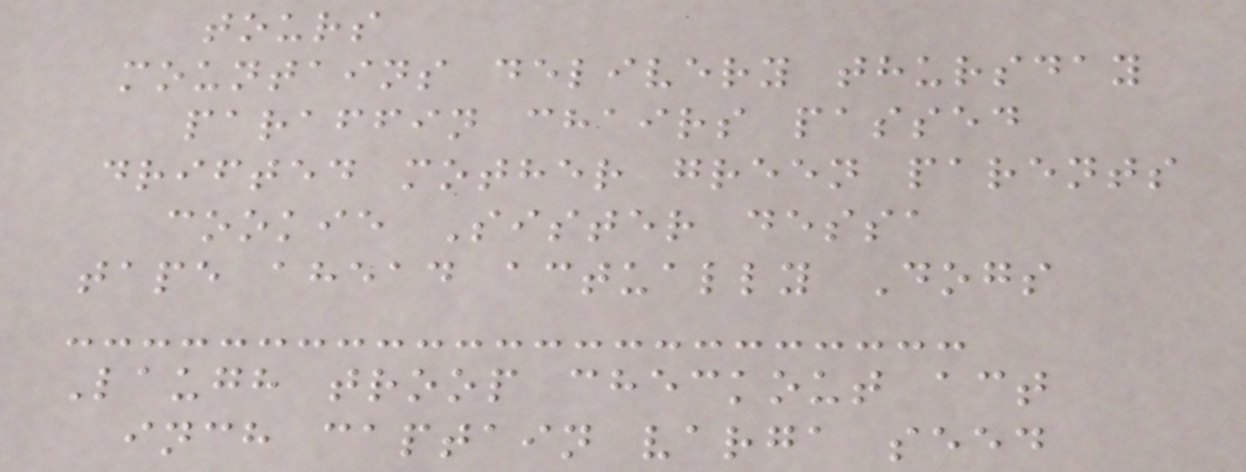tours
mountains delivery thursday
paraffin chairs passed
drifted mother green parents
cookie Sister dessa
tape ahead actually Dogs
Laugh troop checkout act
inch captain varga seed
